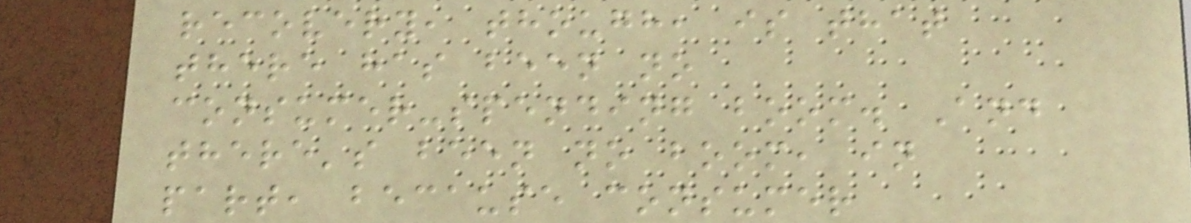recovery, though, is that
there has been no
consumer-spending boom. And
there's been no boom, in
part, because consumer
